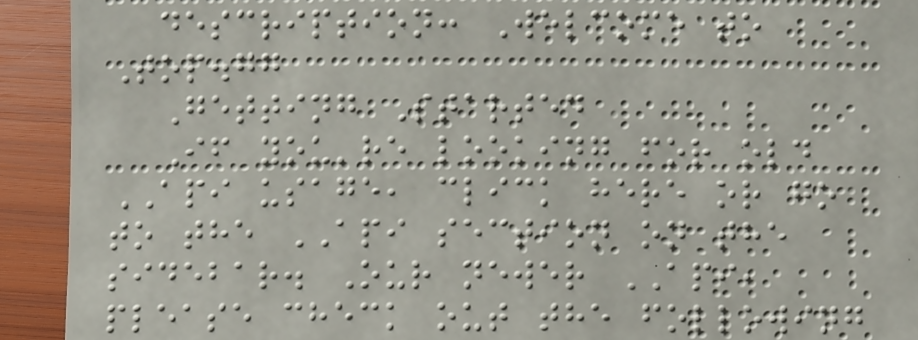description: Welcome to
Top.gg
Getting Started
If you're looking for old
API usage, click here or go
to the API section on the
sidebar. Our newer API,
please check out the following
